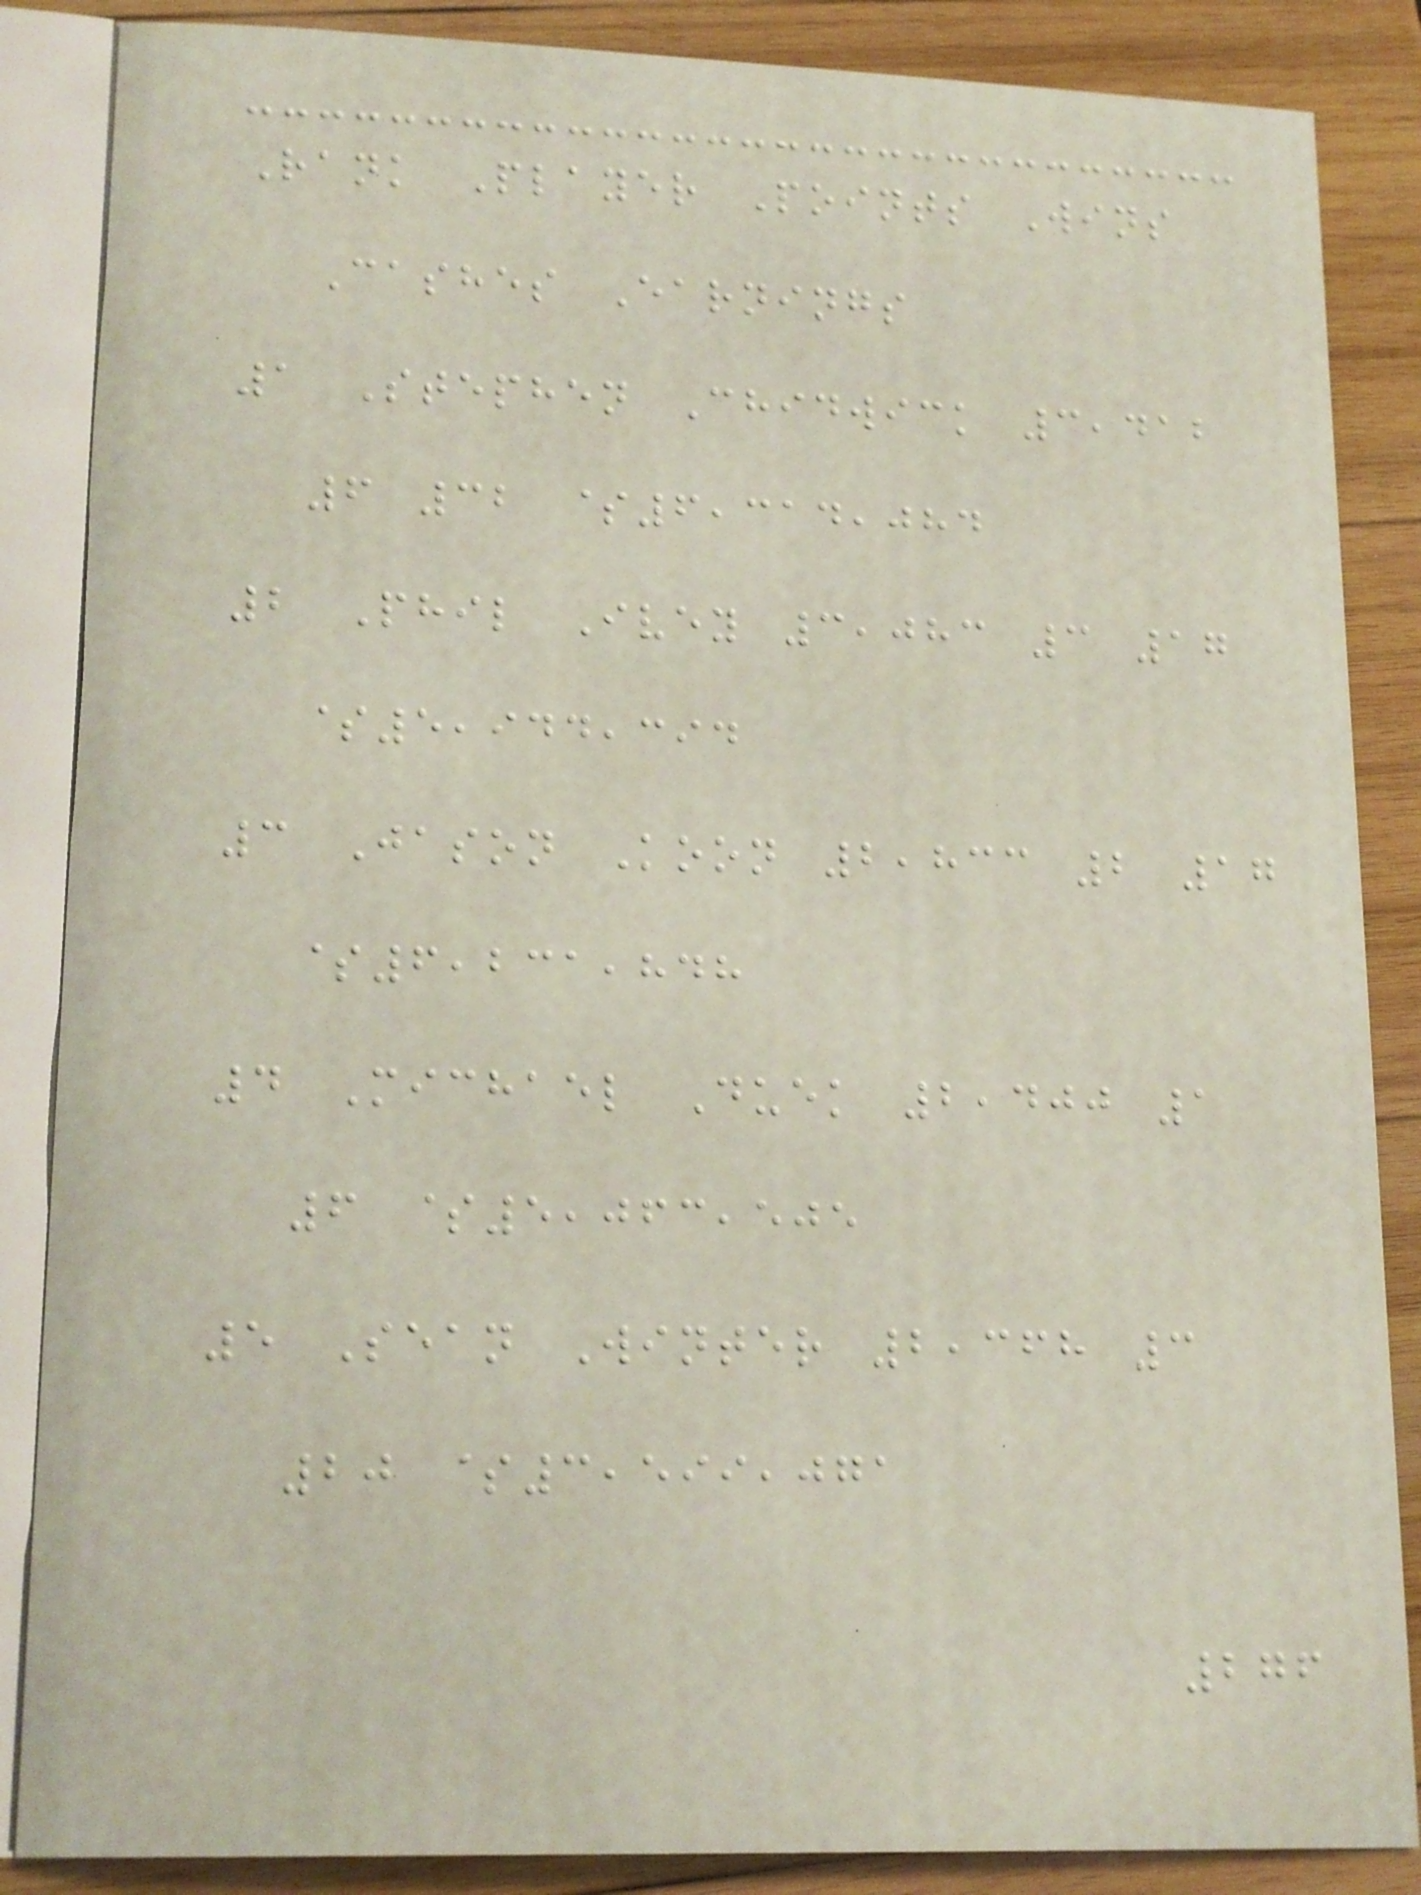Rank Player Points Wins
Cashes Earnings
1 Stephen Chidwick 3,412
6 32 $6,314,084
2 Phil Ivey 3,083 3 17
$5,944,394
3 Jason Koon 2,833 2 17
$6,231,848
4 Michael Duek 2,400 1
6 $5,063,505
5 Sean Winter 2,368 3
20 $3,599,071
276
